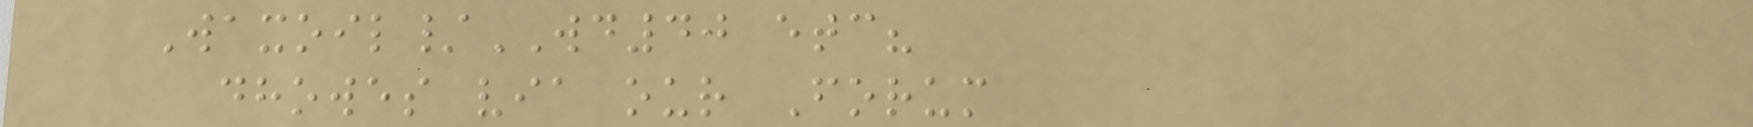Waxoil/WD40 etc?
dhowes via our Forum
